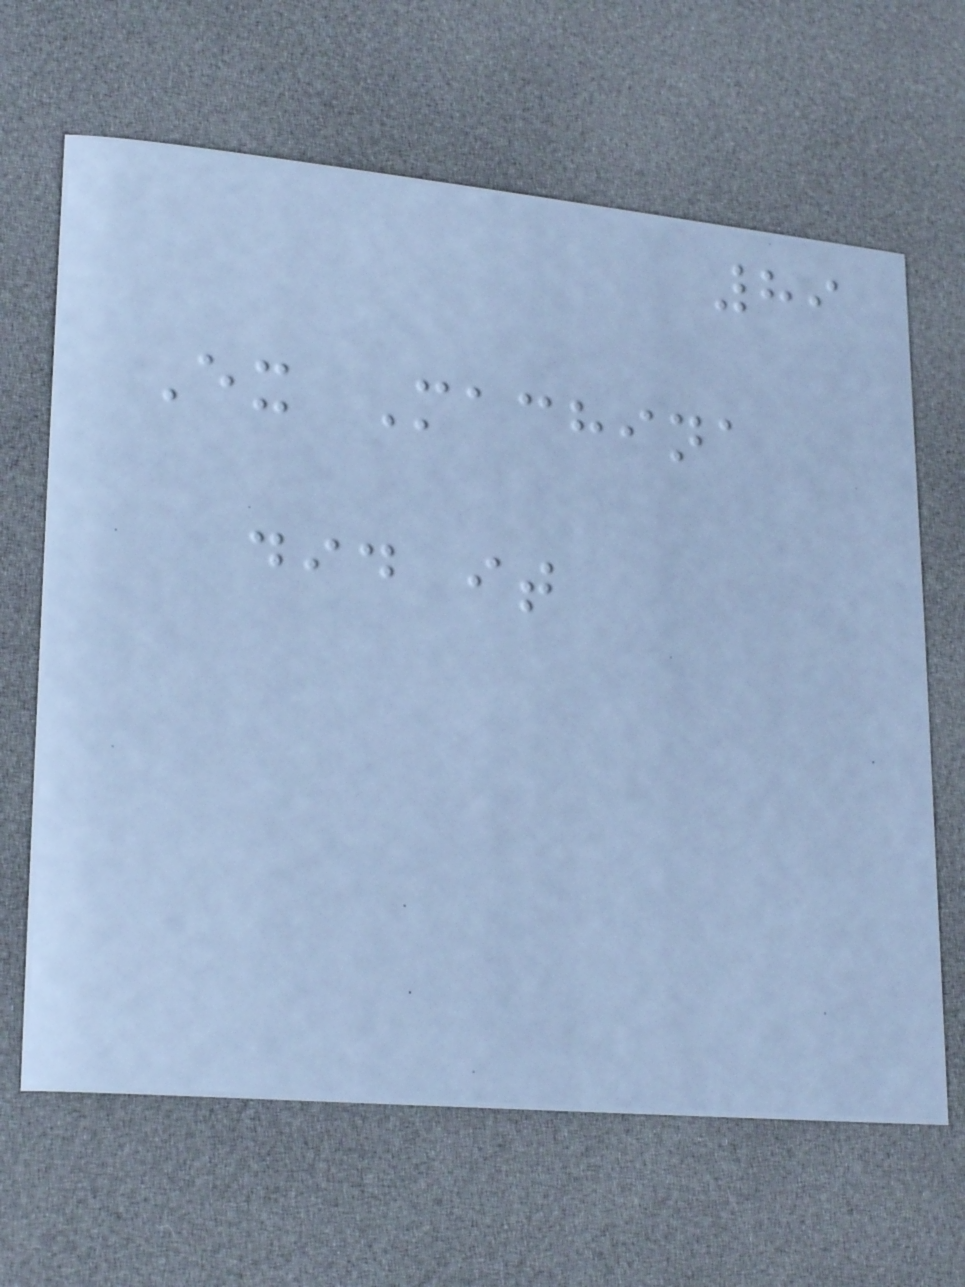89
Ex Machina
did it
